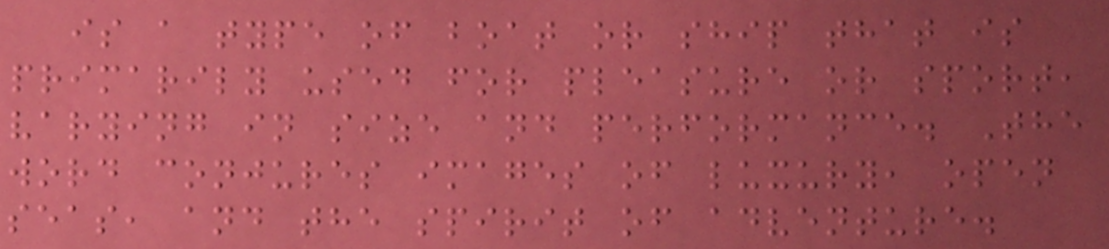is a type of boat or ship that is
primarily used for pleasure or sport,
varying in size and performance. The
word conjures images of luxury, open
seas, and the spirit of adventure.
